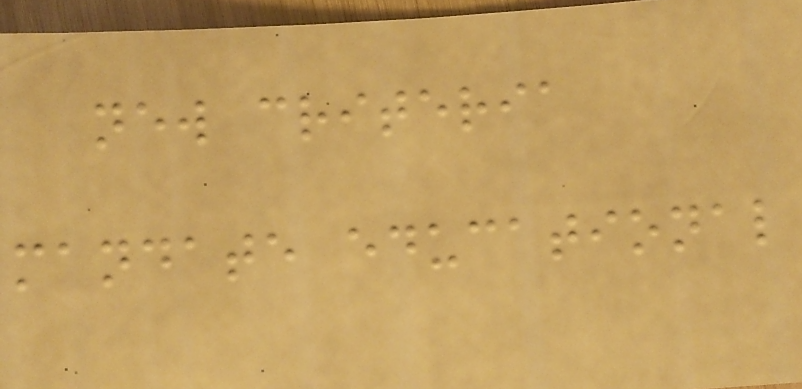new criteria
mandate educational
